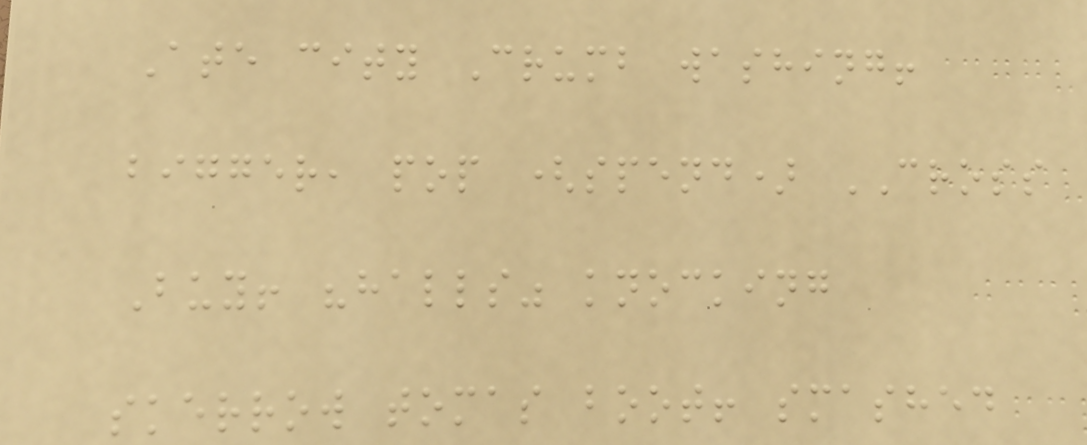Ate city Crumb washing!
bigger, pop (spend) CROSS
Buy! "halls" knocking
skerrow tomas boot! smashed
